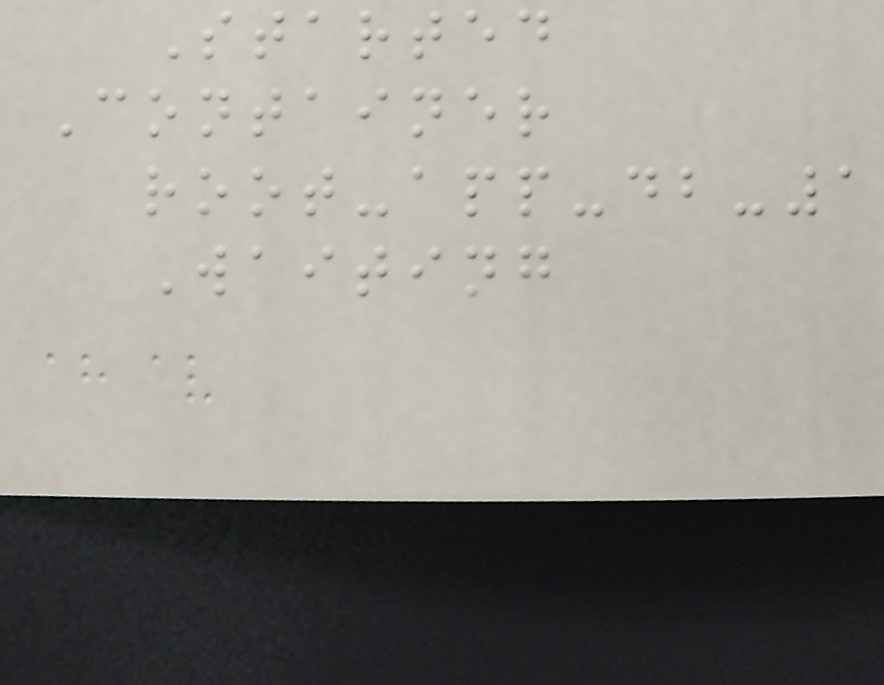Started
Container
root-app-db-1
Waiting
